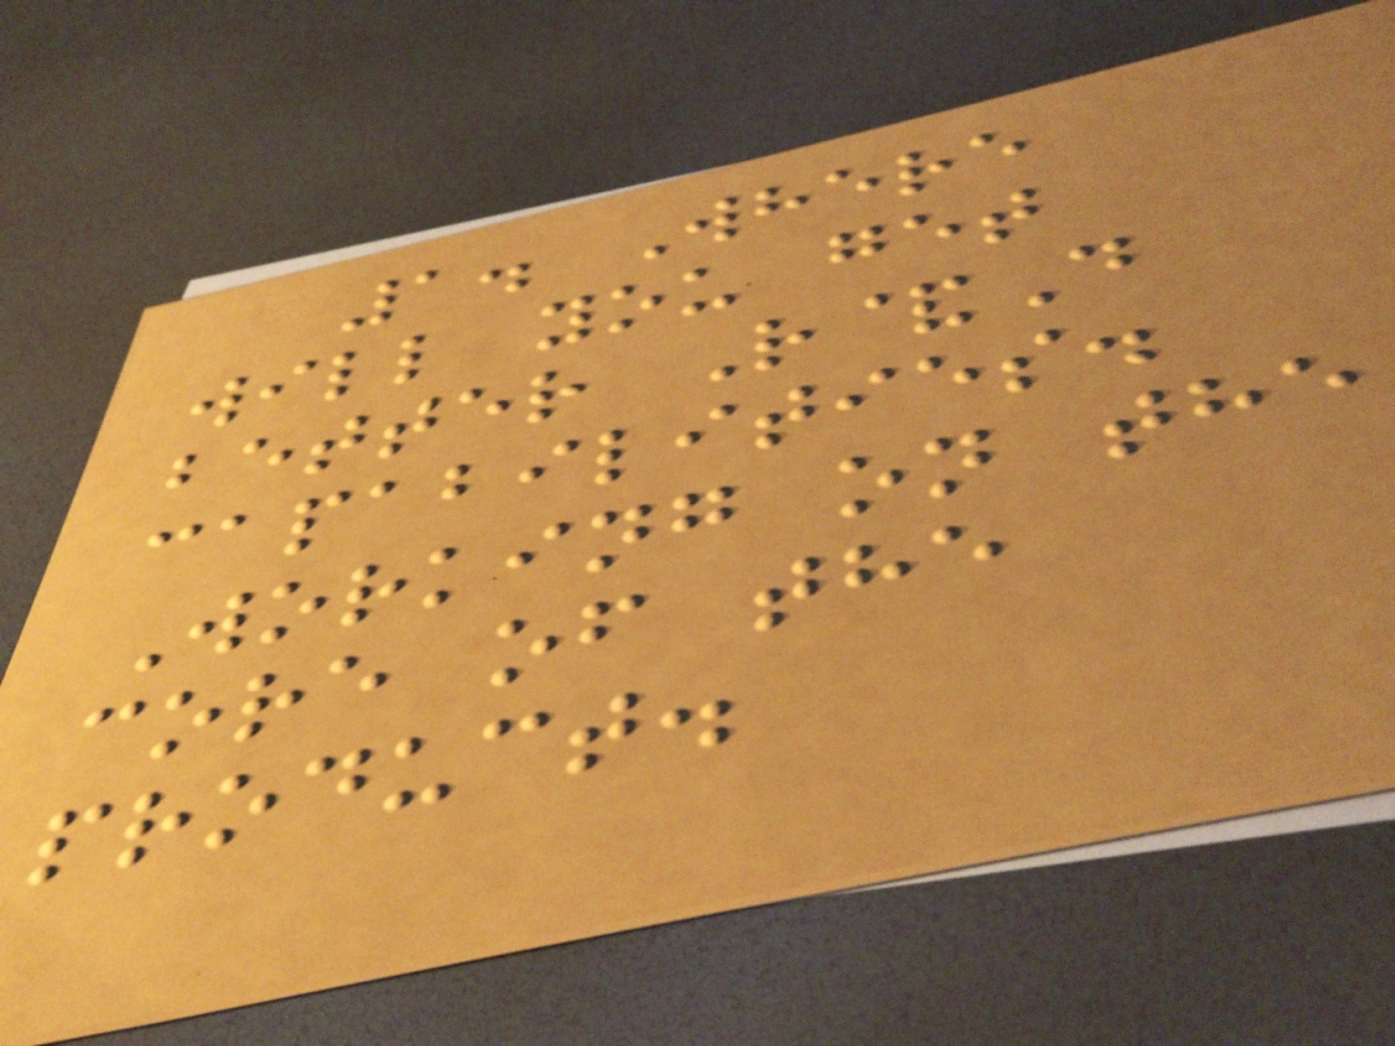1. Where
will you get
better R&D
capabilities.
Working on the
core of the
product.
